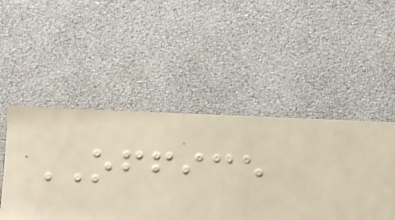OFFICE
